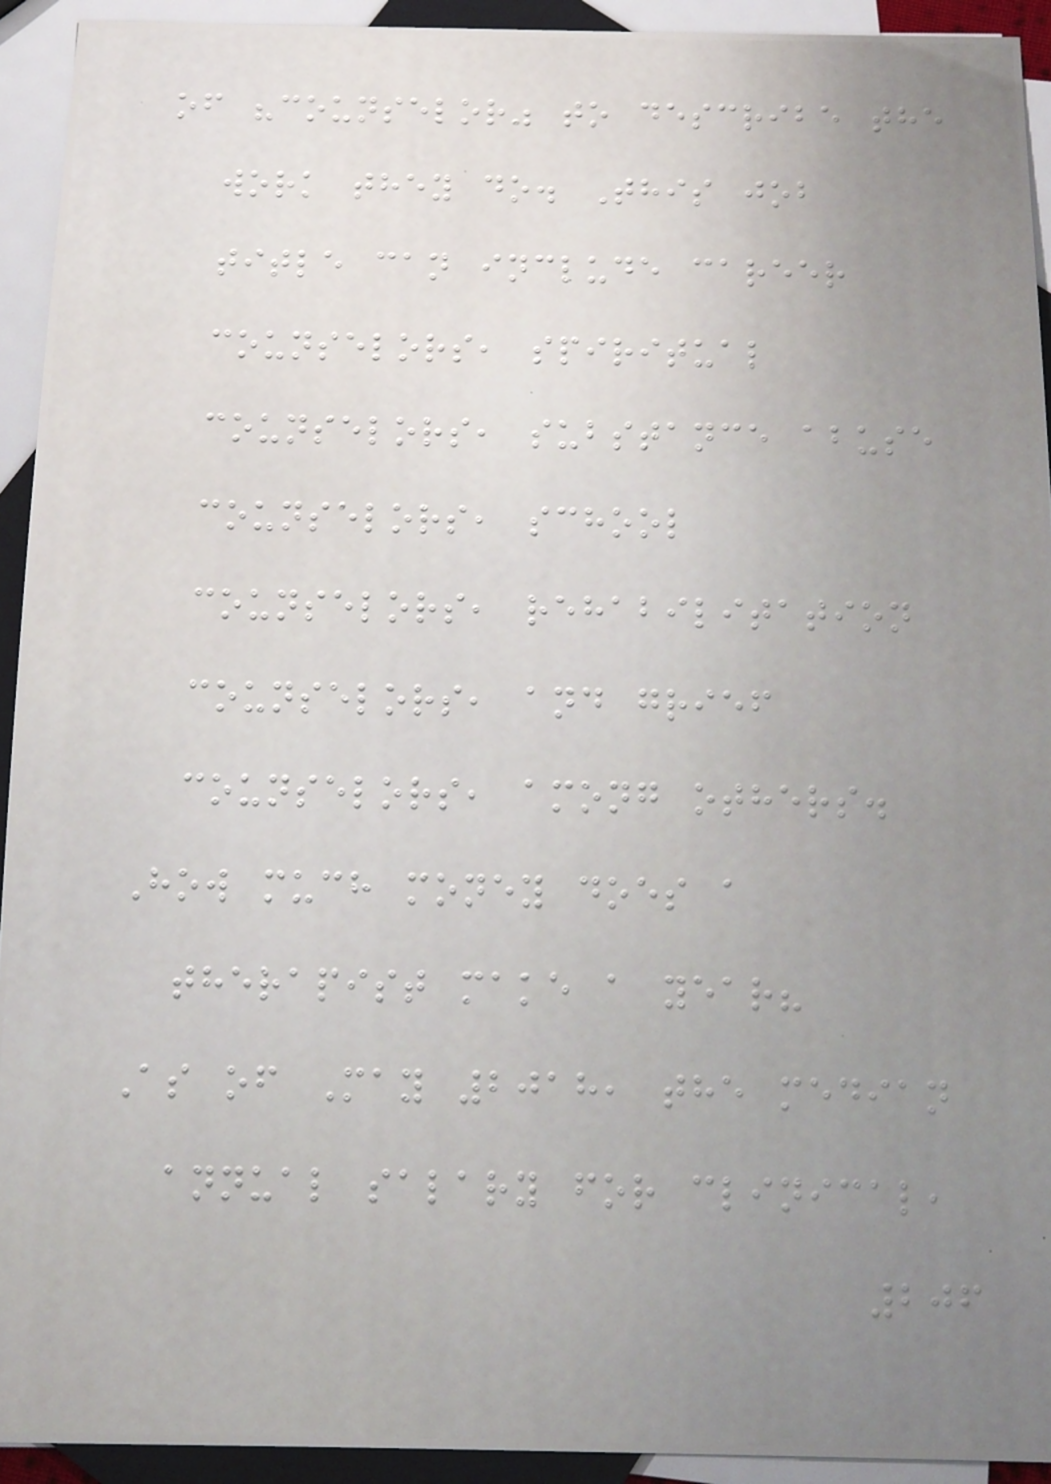of "counselor" to describe the
work they do. This job
title can include career
counselors, spiritual
counselors, substance abuse
counselors, school
counselors, rehabilitation
counselors, and grief
counselors, among others.
How much money does a
therapist make a year?
As of May 2018, the median
annual salary for clinical,
206
